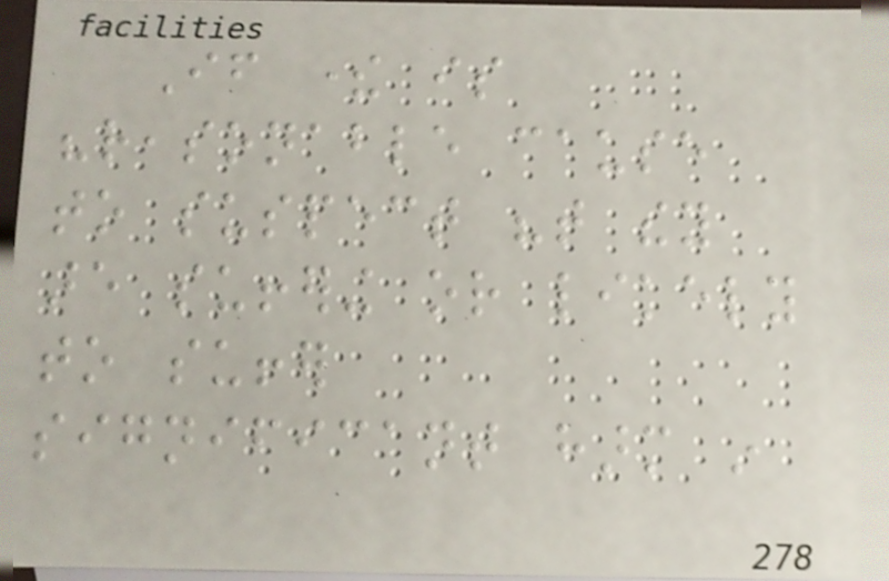If there is
"reasonable cause
to suspect "that they
are suffering or likely
to suffer
significant harm in
